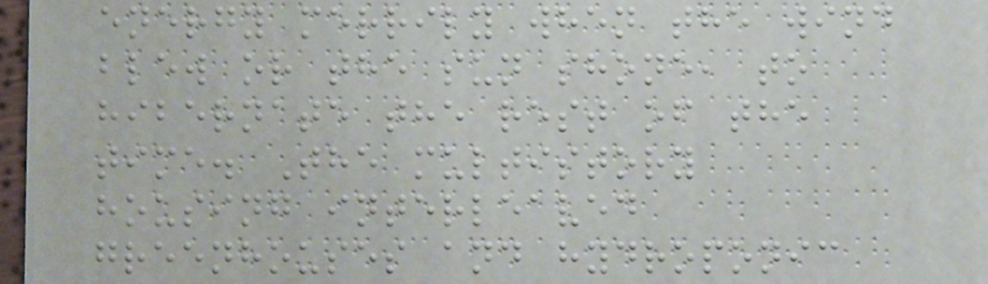energy merrily when the wind
blew or the sun shone, to
hibernate the rest of the
time. The multistory
housing interleaved
greenhouses and hydroponic
